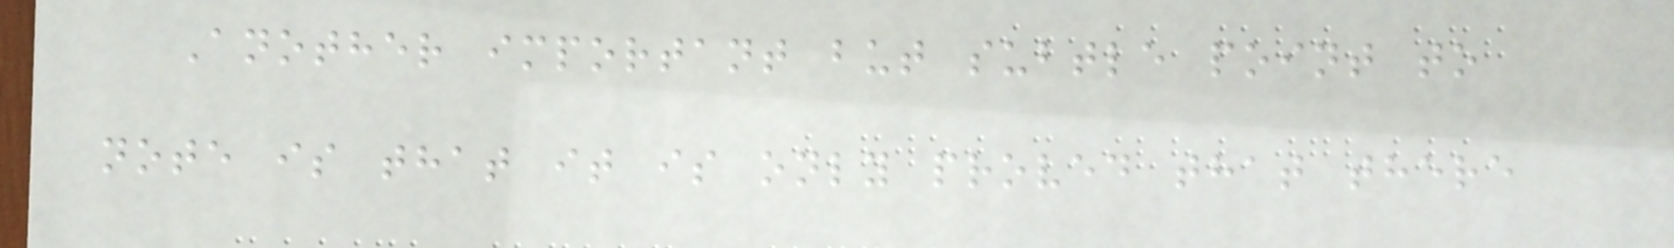Another important but subtle point to
note is that it is only proved that there
